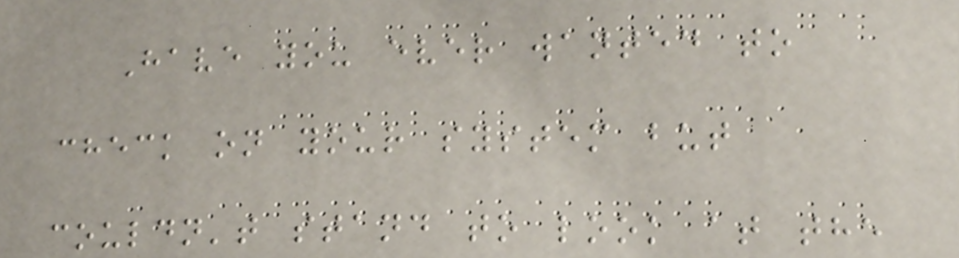Have you ever wanted to
check on your system but
couldn't stand to look at the
